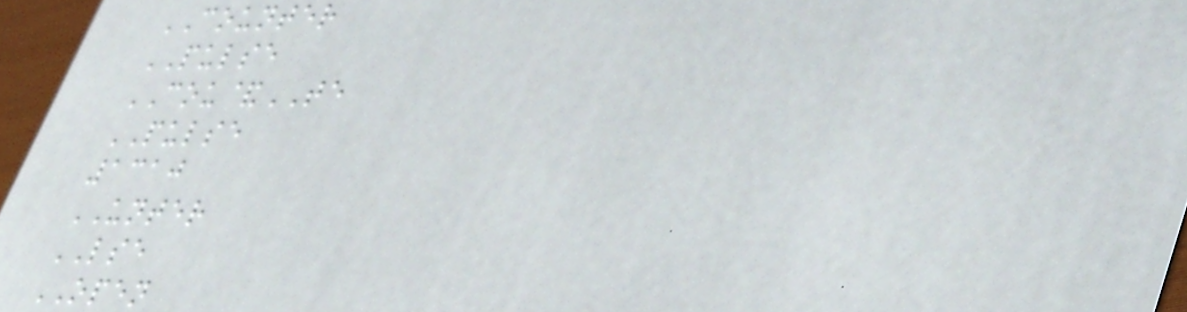COUNTER
PULSE
COU&TE
PULSE
1310
UNTER
LSE
OPEN
